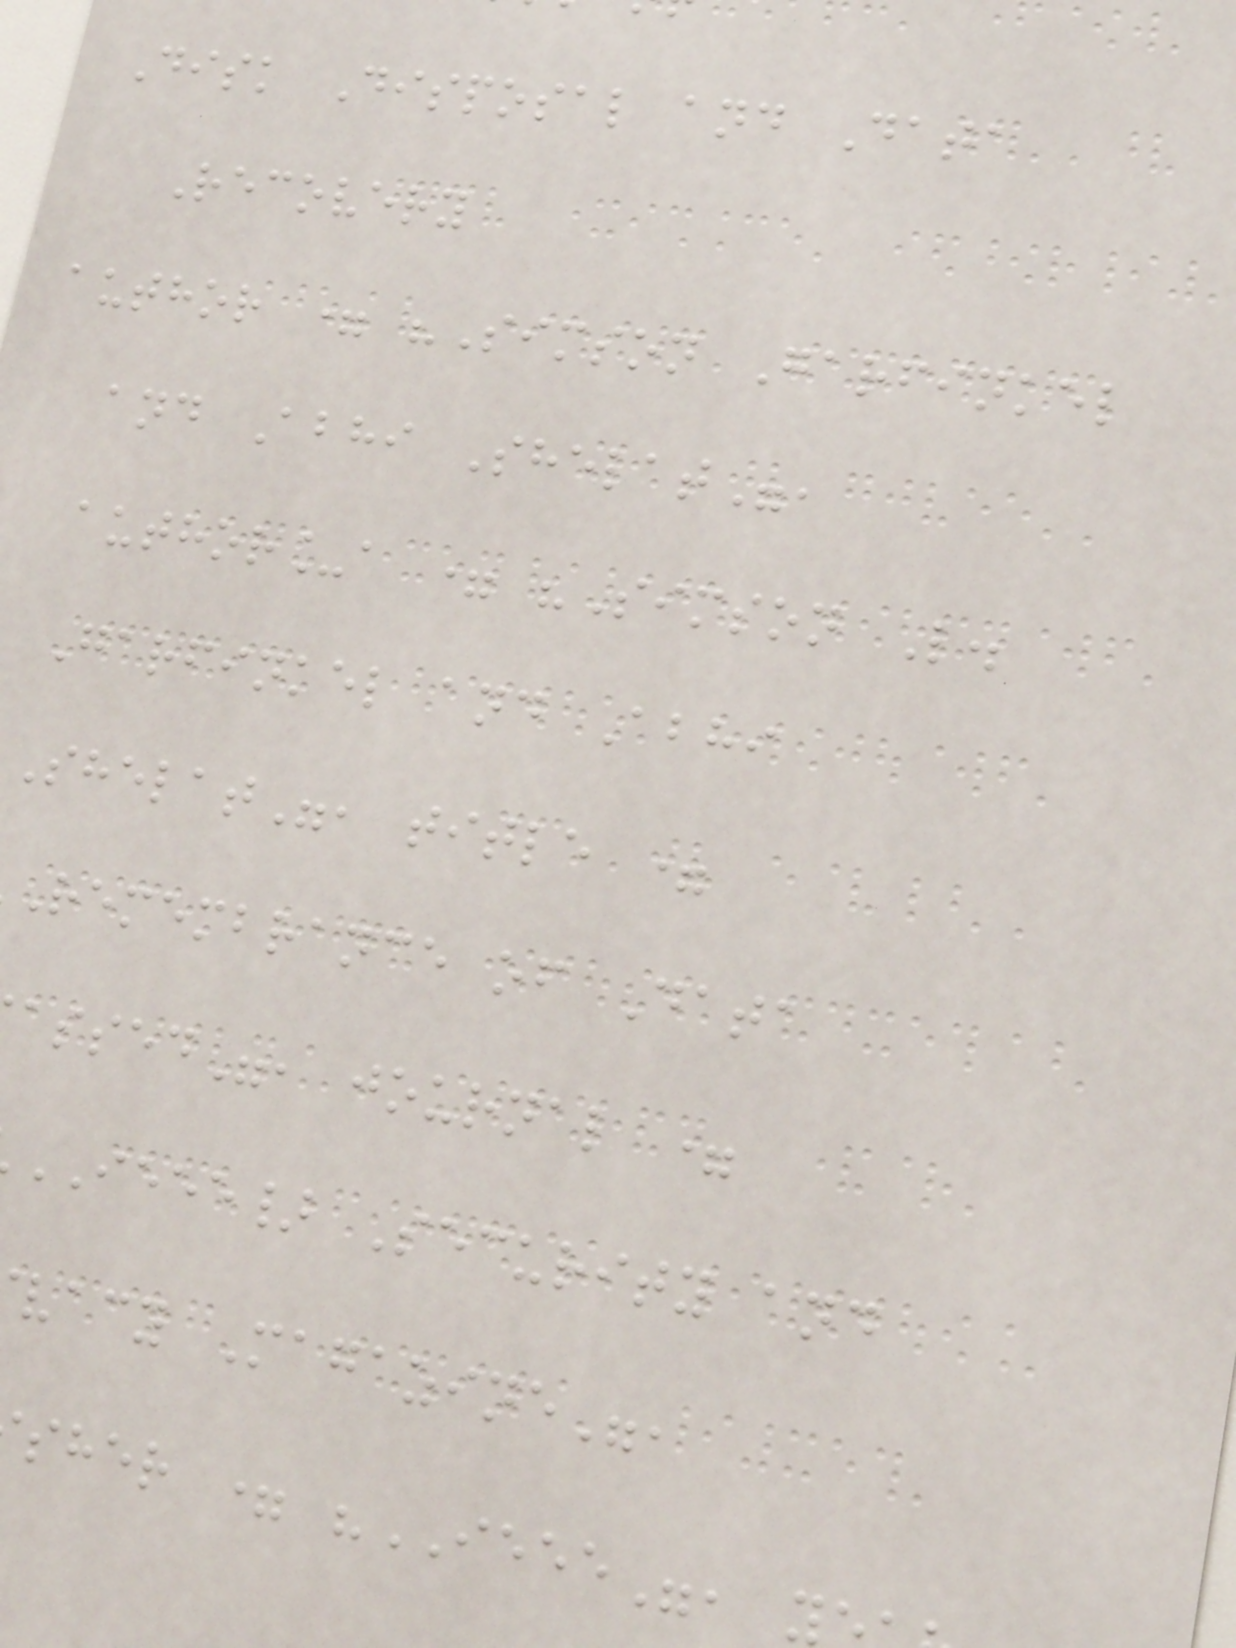Disk Disposal and Data
Recovery
author = "Simson Garfinkel
and Abhi Shelat",
author_a = "Simson L.
Garfinkel and Abhi
Shelat", title =
Remembrance of Data
assed", journal =
IEEE} Security and
vacy Magazine",
sher = "IEEE", y
